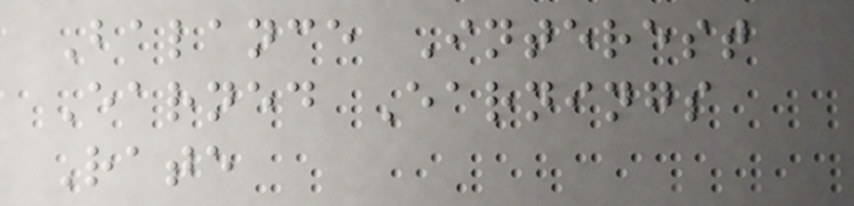Balance Interest
Earned Earnings
Rate
